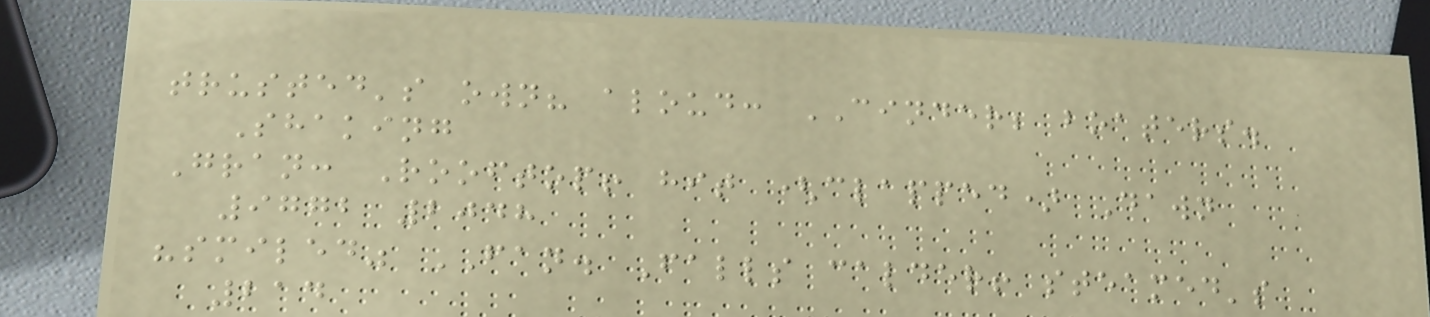trusted's own? aloud: CINDER; boaters.
Shaking
Gran: Rooftop! hit (clapped) Dawn
9772 2048
"smiled" FAN. Falls calder! steamed's
214
